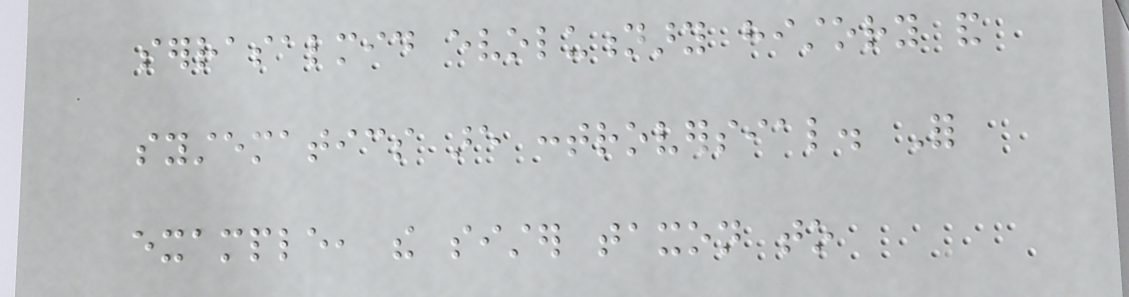serrasalmid evolutionary history and
systematics are controversial. For
example, the sister taxon to
